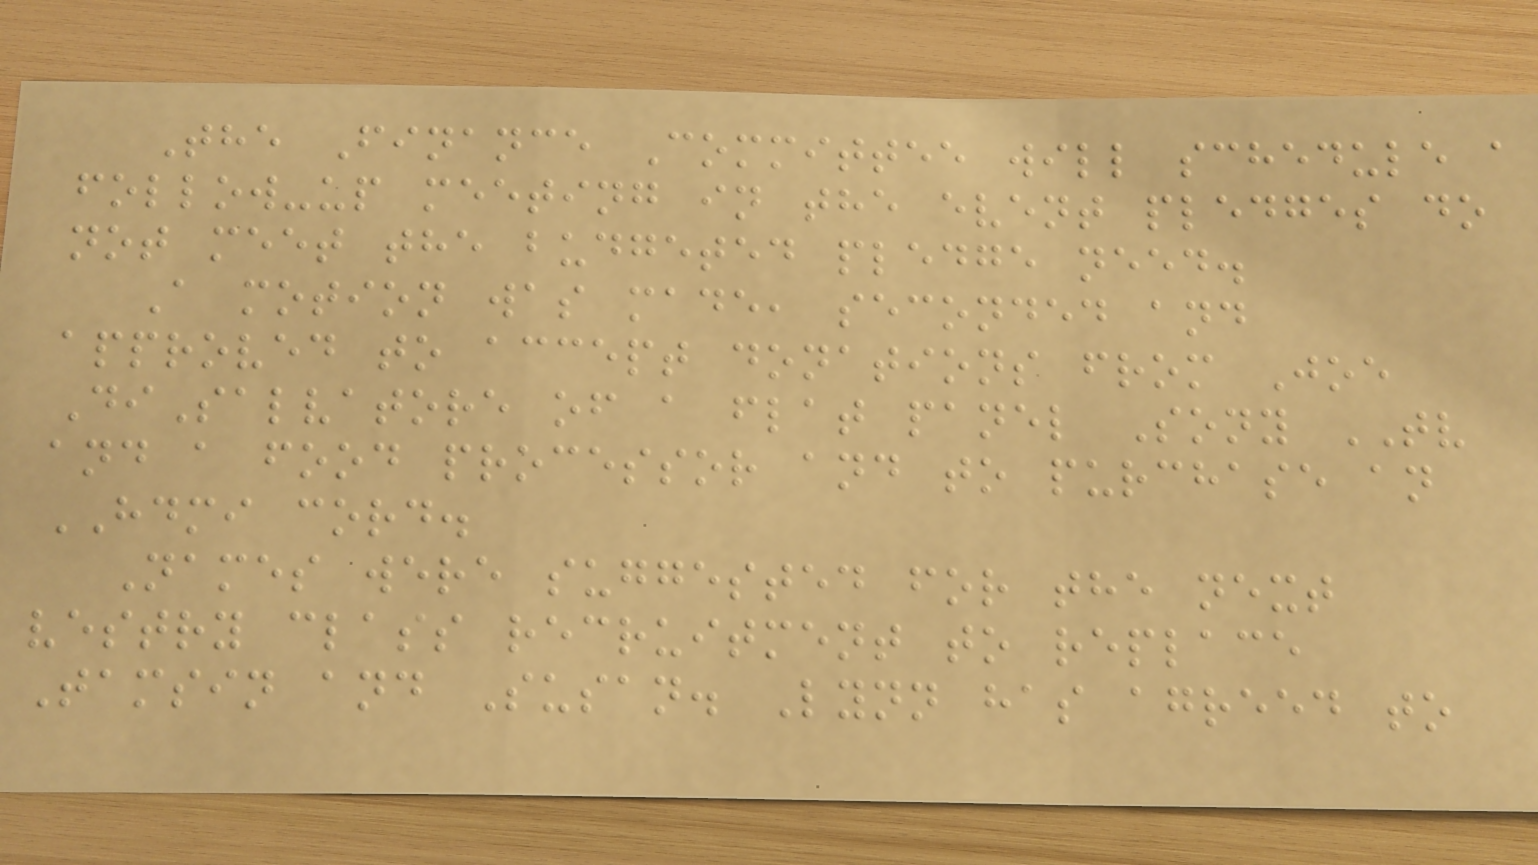The Finance Committee will schedule a
follow-up meeting in the event pledges do
not meet the budgeted pledge need.
A motion was made, seconded and
approved to accept donations from Joe
DiSalvatore of a flat panel Sony TV
and a food processor and to purchase an
HDMI cord.
Names were suggested for the next
vestry class recruitment to replace
Tamsin and Susan. Lynn has agreed to
